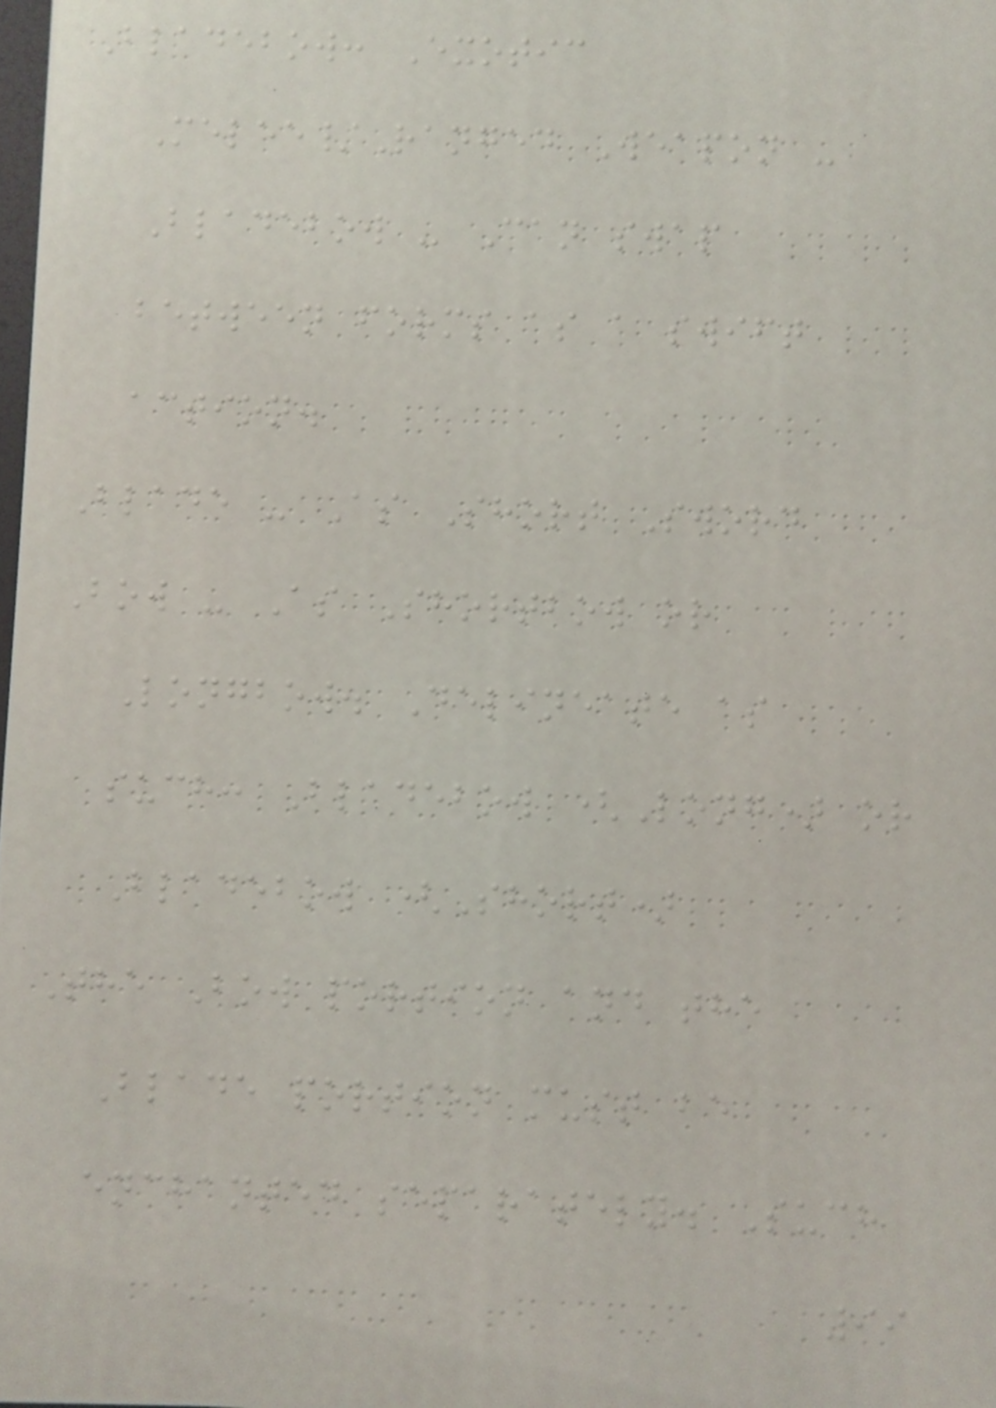Bladebow: Exotic
Melee/Ranged Weapon -
Bladebow - Can swap
between forms as a swift
action.
Blade - As Short Sword
Bow - As Shortbow or
Longbow. Delineate as
such: Bladebow (Long) or
Bladebow (Short)
The Bow portion and the
Blade portion must be
enchanted separately. Such
99
